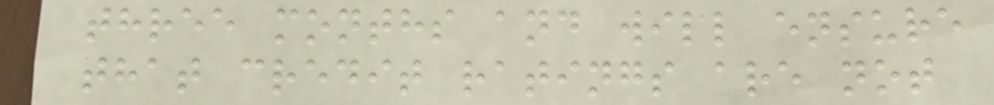three months and will ensure
that credit ratings are not
